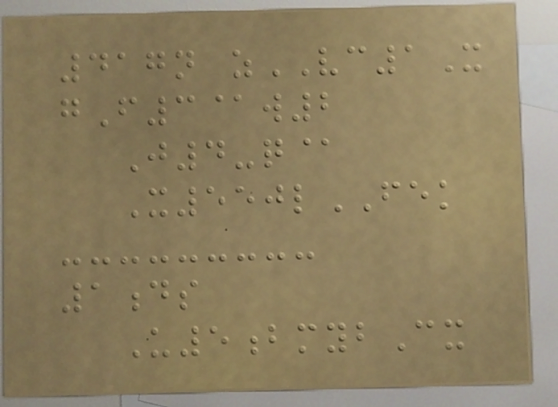417n zVC1X
gF3@w2
J4-q@
X550lFEK
1ds
U5bmybCx
